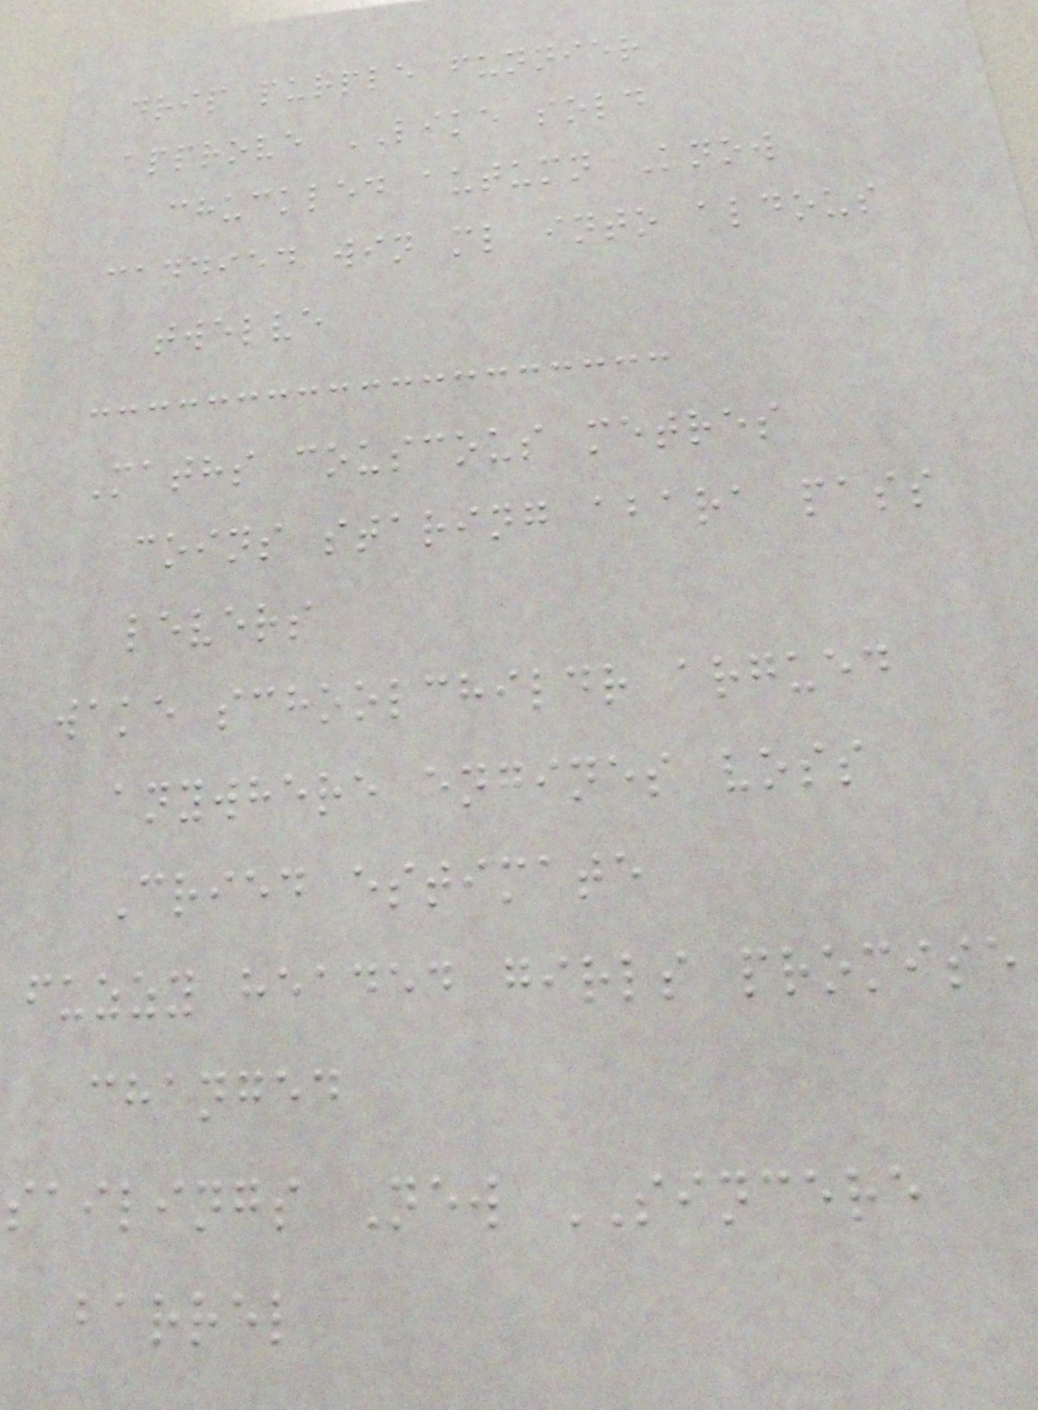drip purple funnier
approve LIKE sold
chuckled autumn Know
candied win ml into aldous
twelve
Maths couscous metres
coins staring abara pass
levers
wake schoolchildr argued
anywhere engines voss
Cried estimate
fuzzy headed girls promise
changed
sailings New SINCERE
barrel
